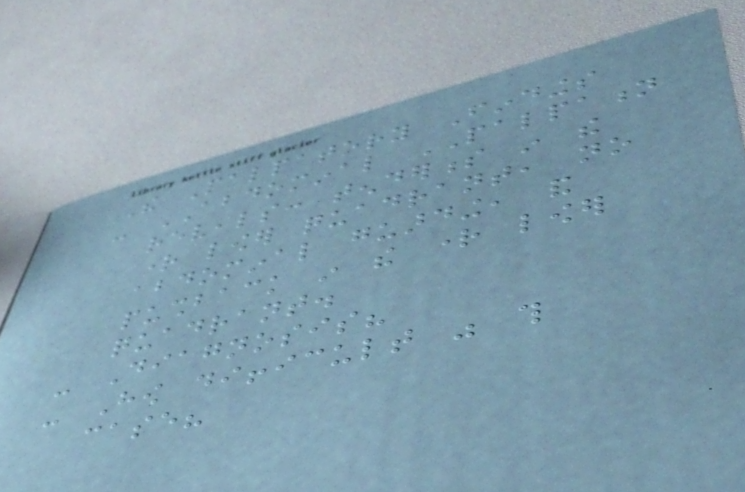The Palpatory Findings
- ABDOMINAL PALPATION
reveals: tenderness in the
right lower quadrant, no
abdominal guarding, and
pushback in the right lower
quadrant.
- Diagnosis?
- How difficult was this
case?
